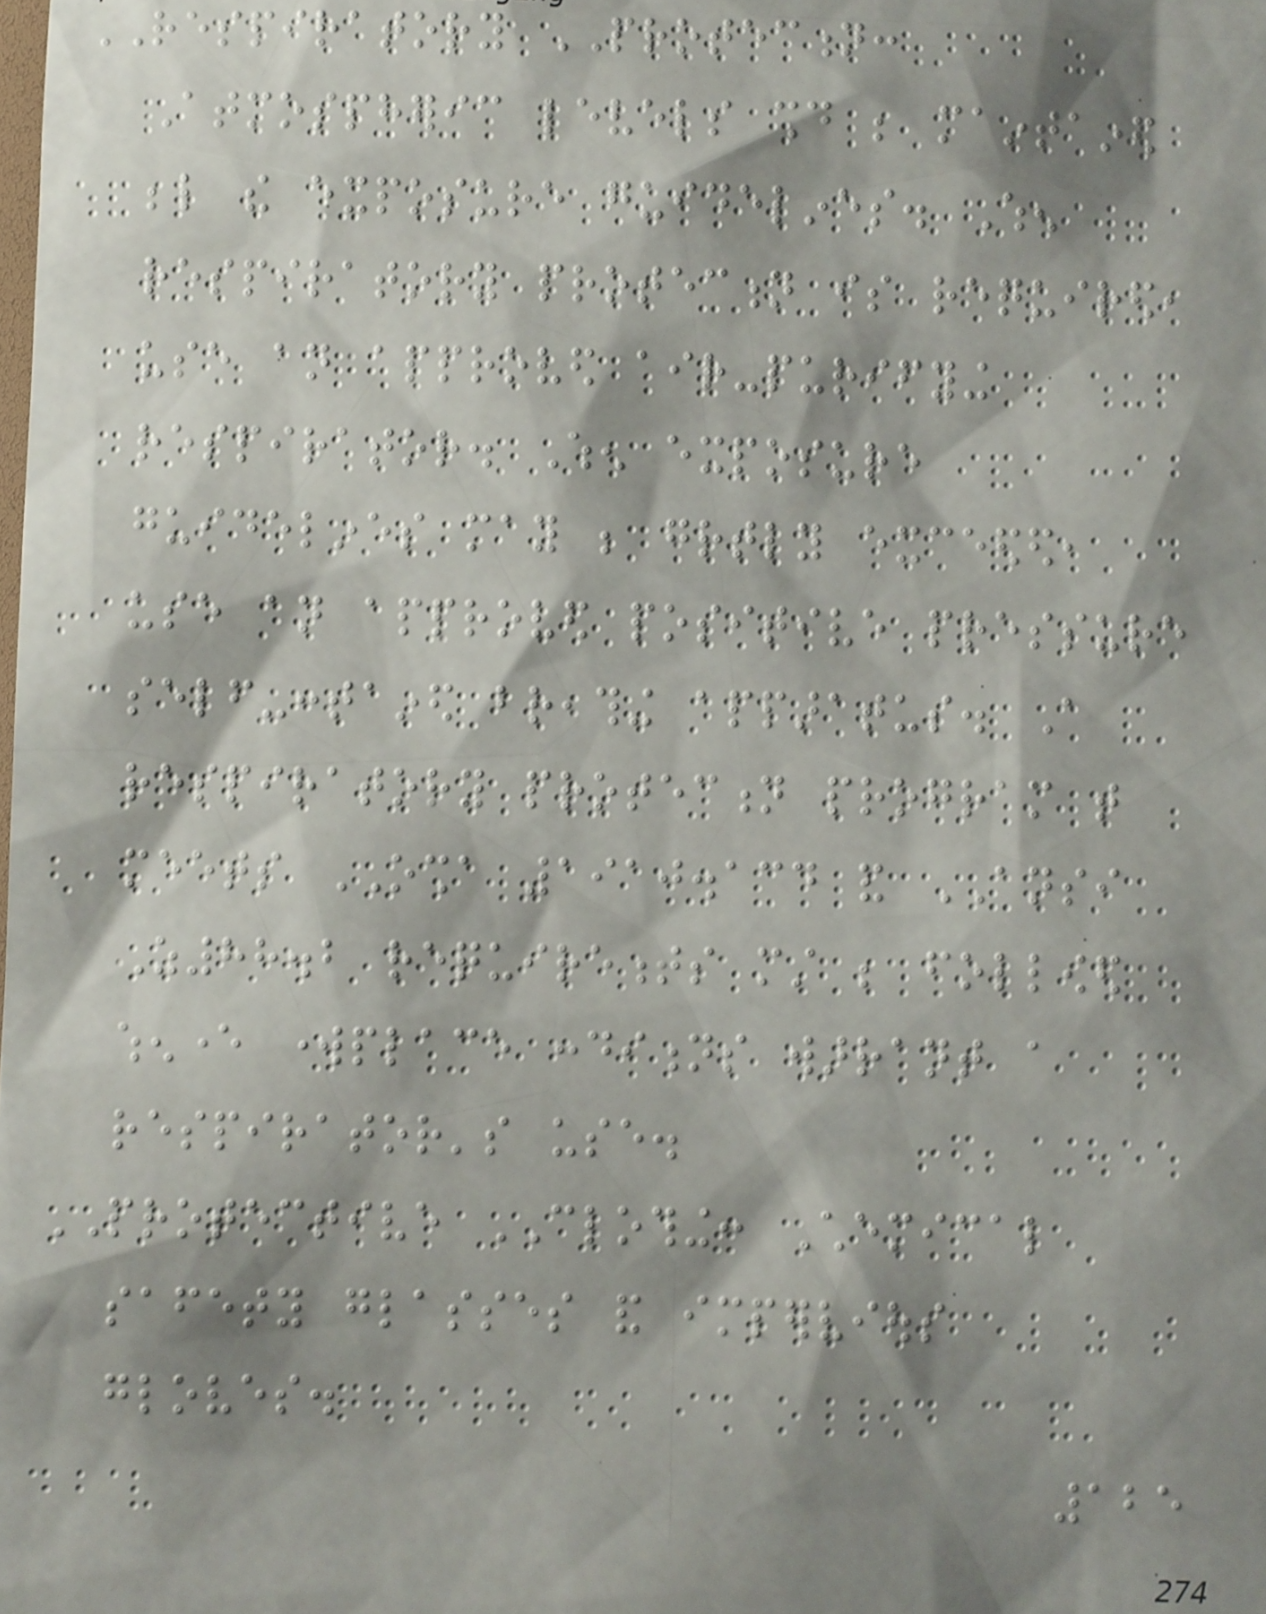RESPIRATORY PROTECTION:
Atmospheric levels should be maintained
below the exposure guidelines. When
respiratory protection is required,
use an approved air-purifying
respirator. When exposure
guidelines may be greatly exceeded,
use an approved positive pressure
self-contained breathing apparatus. A
respiratory protection program that
meets OSHA 1910.134 and ANSI
Z88.2 requirements must be followed
whenever workplace conditions warrant a
respirator's use.
PROTECTIVE CLOTHING: Chemical
safety glasses and impervious
gloves.
125
